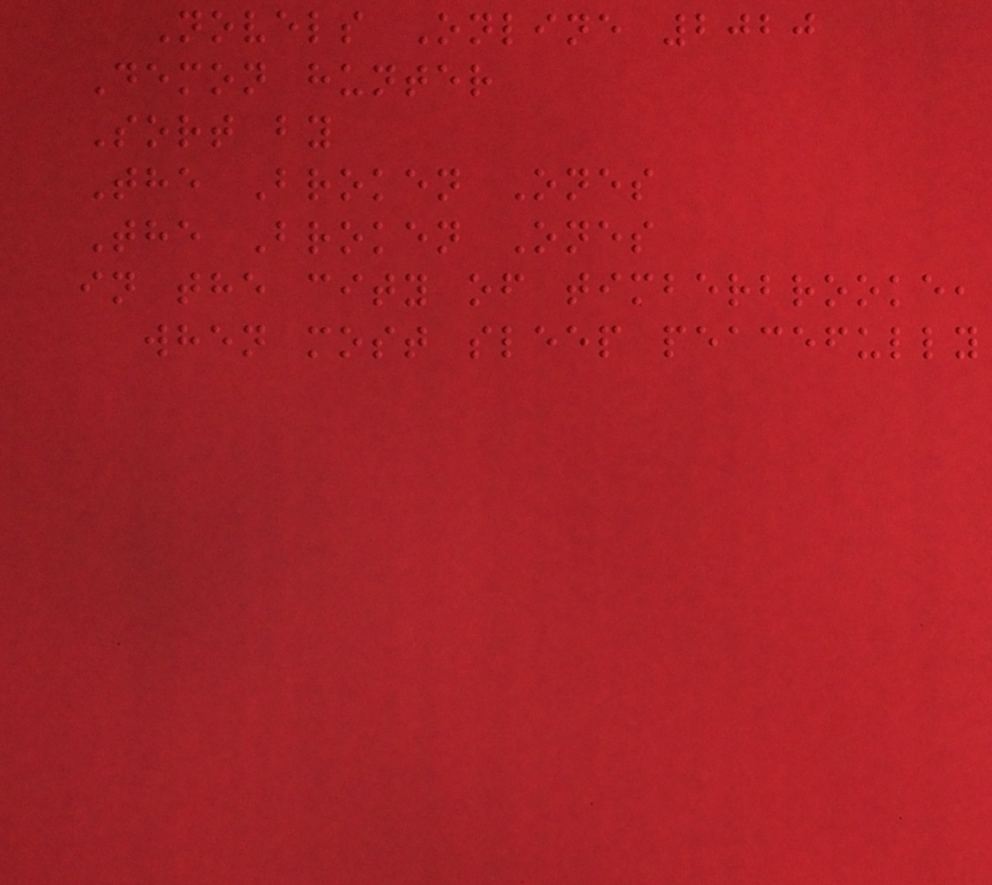Novels Online 2020
Demon hunter
Sort by
The Broken Ones
The Broken Ones
in the city of timberbrooke,
when most sleep peacefully
